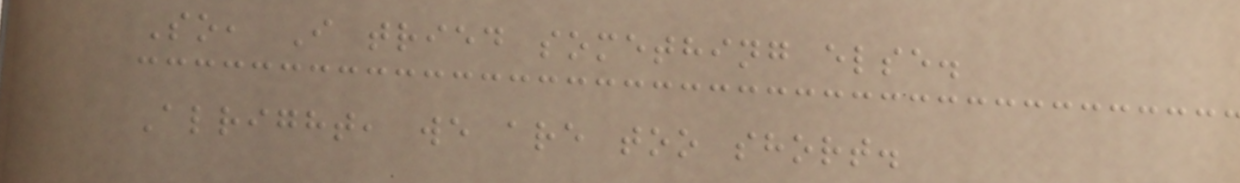So, I tried something else.
Alright, we are too short.
